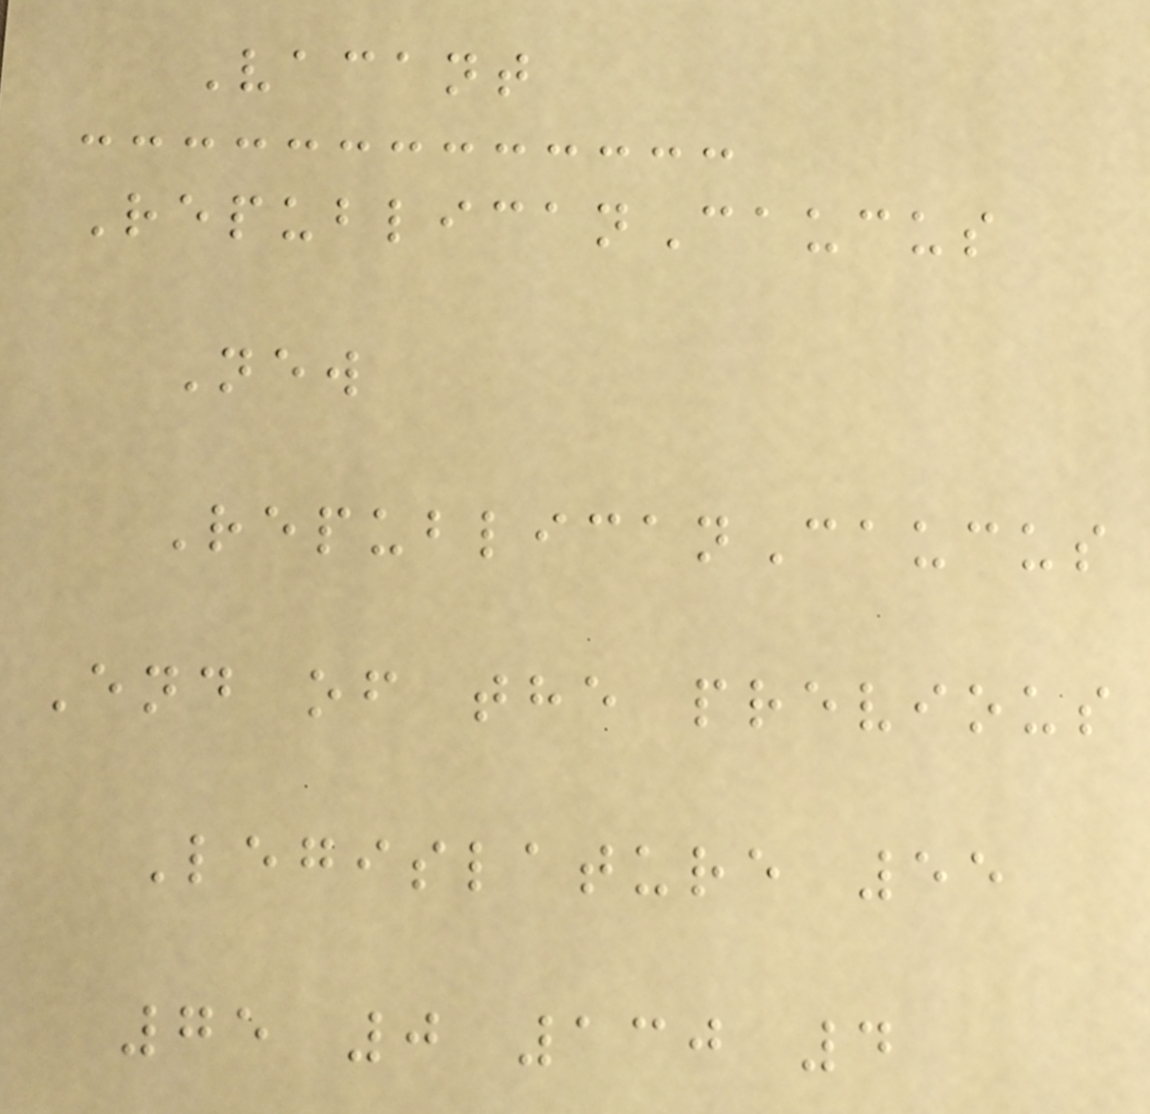Vacant
RepublicanCaucus
New
RepublicanCaucus
End of the previous
Legislature 55
75 0 130 4
